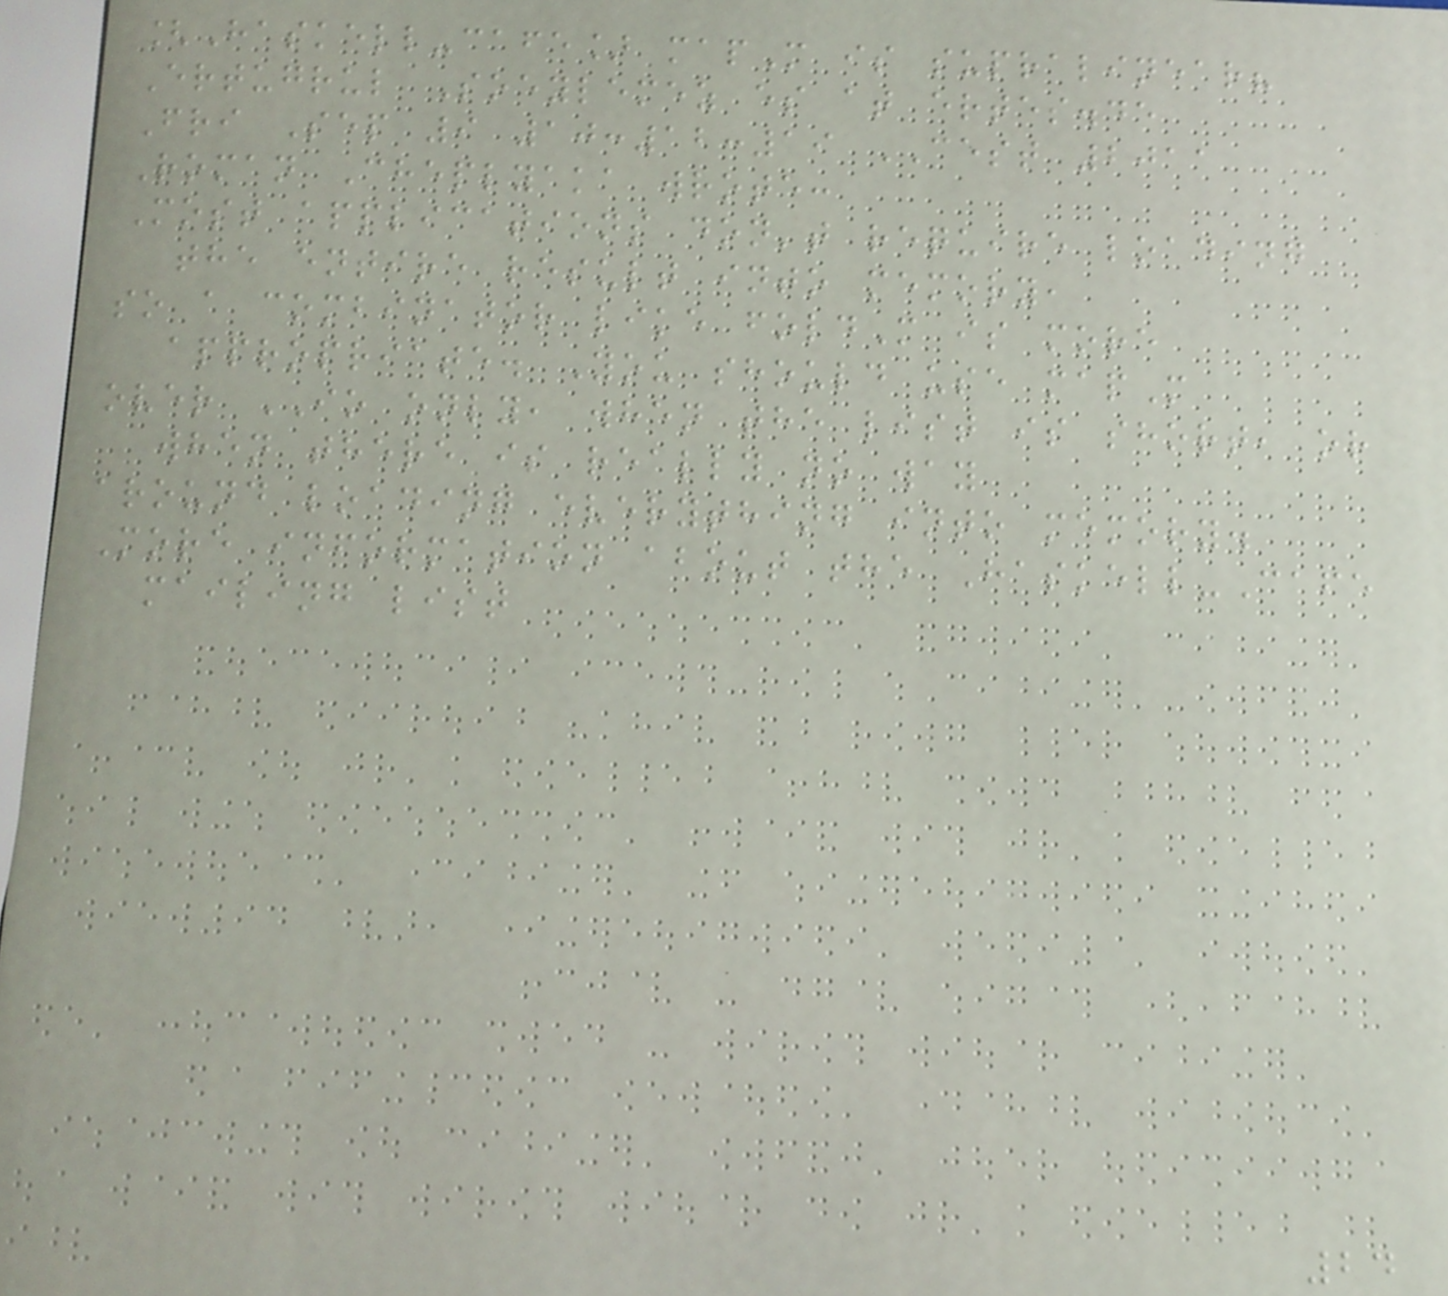[Haskell-cafe] mapM is supralinear?
Ertugrul Soeylemez es at ertes.de
Fri Sep 9 10:12:19 CEST 2011
Roman Cheplyaka wrote:
Most applications don't require loading
the entire result into memory,
so a combinator like foldM is more
appropriate. You should use mapM
over IO only, when the list is short, or
when there is really no way
around loading everything into memory.
More information about the Haskell-Cafe
mailing list
24
